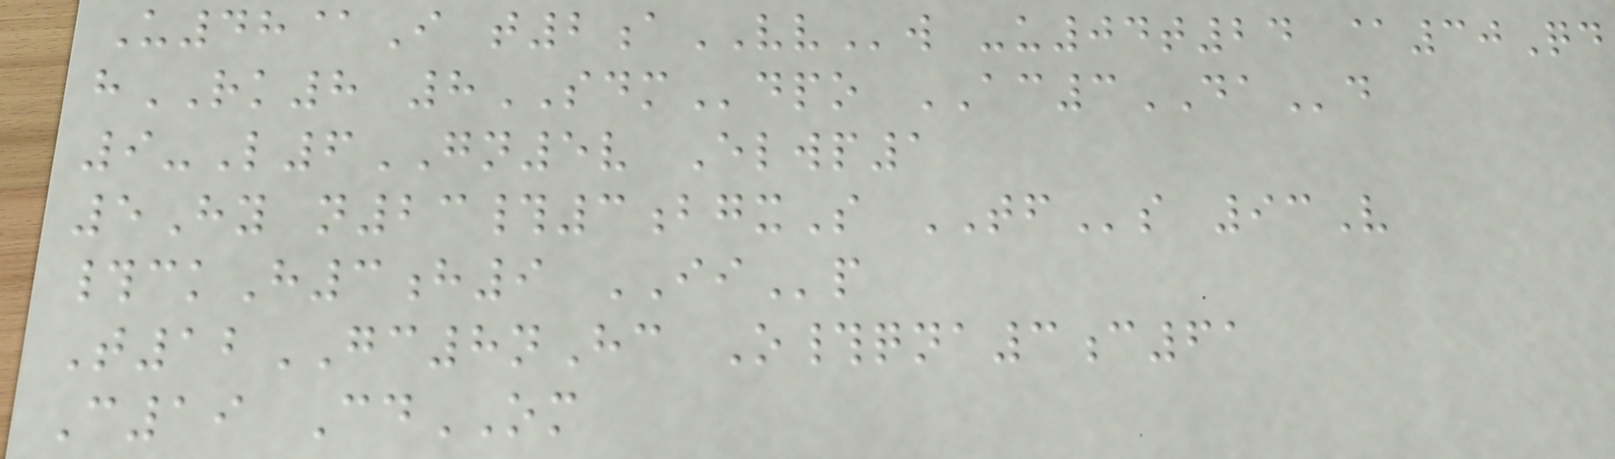U48@I t2aVVw -u04t24 @30Qd
hRK8 8SDMdpo AC3DAd
9-L6GN5v Elwp1
5Hy n23#3bgxS TFs 93V
#ckH3h9 IIp
T12GC8nHc O#qna3c61
C19 CdOM
